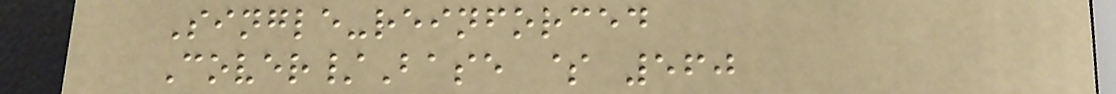Single-reinforced
Cover/Base $ 560
